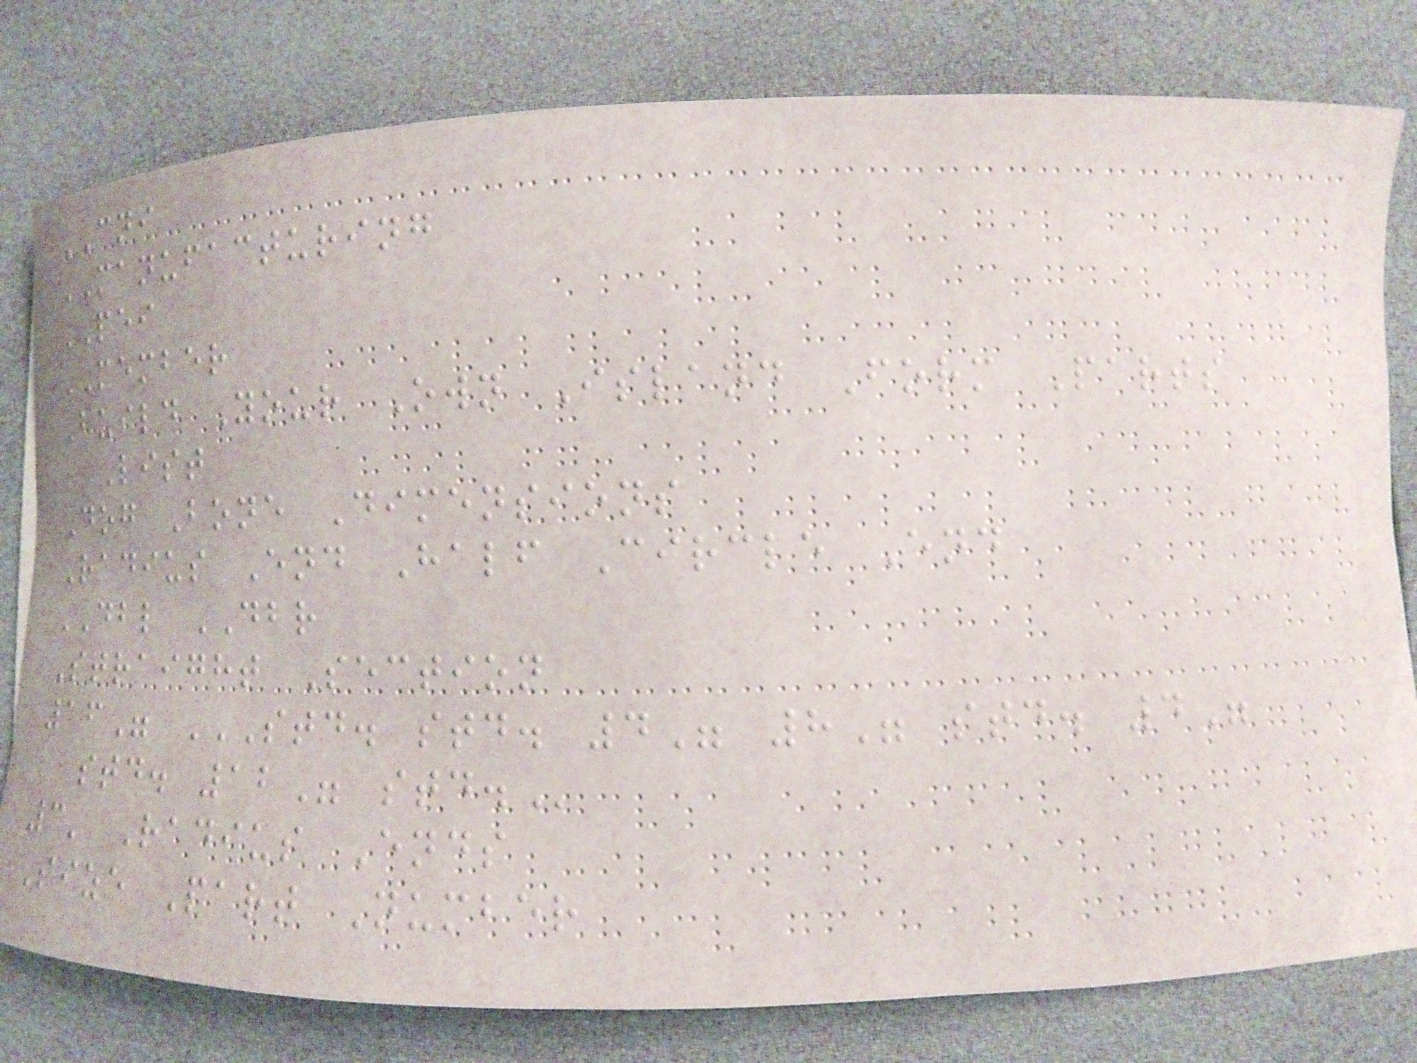CNI
MANUFACTURING
PEI
MEMBER
Build Your Own Island Form Parts
List
Dog Bone Dimensions
Radius End Half Circle End
DBL DBR
Straight Section
16" STD. STD. 4" 8" STD. 4"
STD. 12" STD.
3' Radius Ends
Size Part Number
